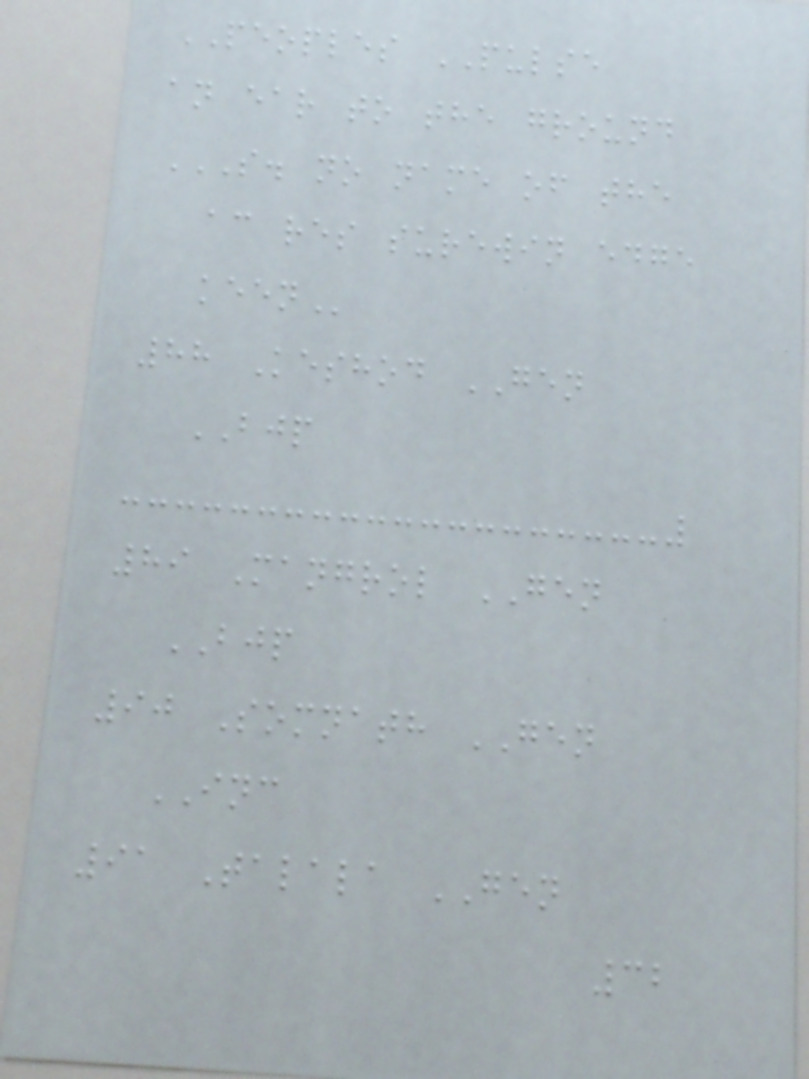PEOPLES PULSE
an ear to the ground
S. NO NAME OF THE
AC RES SUREWIN EDGE
KEEN
88 Keshod GEN
BJP
89 Mangrol GEN
BJP
90 Somnath GEN
INC
91 Talala GEN
32
